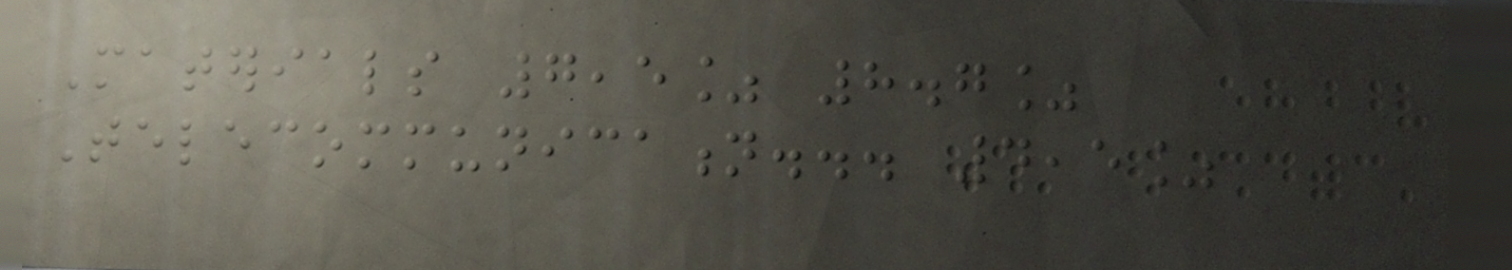Materials 7,5% 8.7%
Telecommunication... 4,5%
